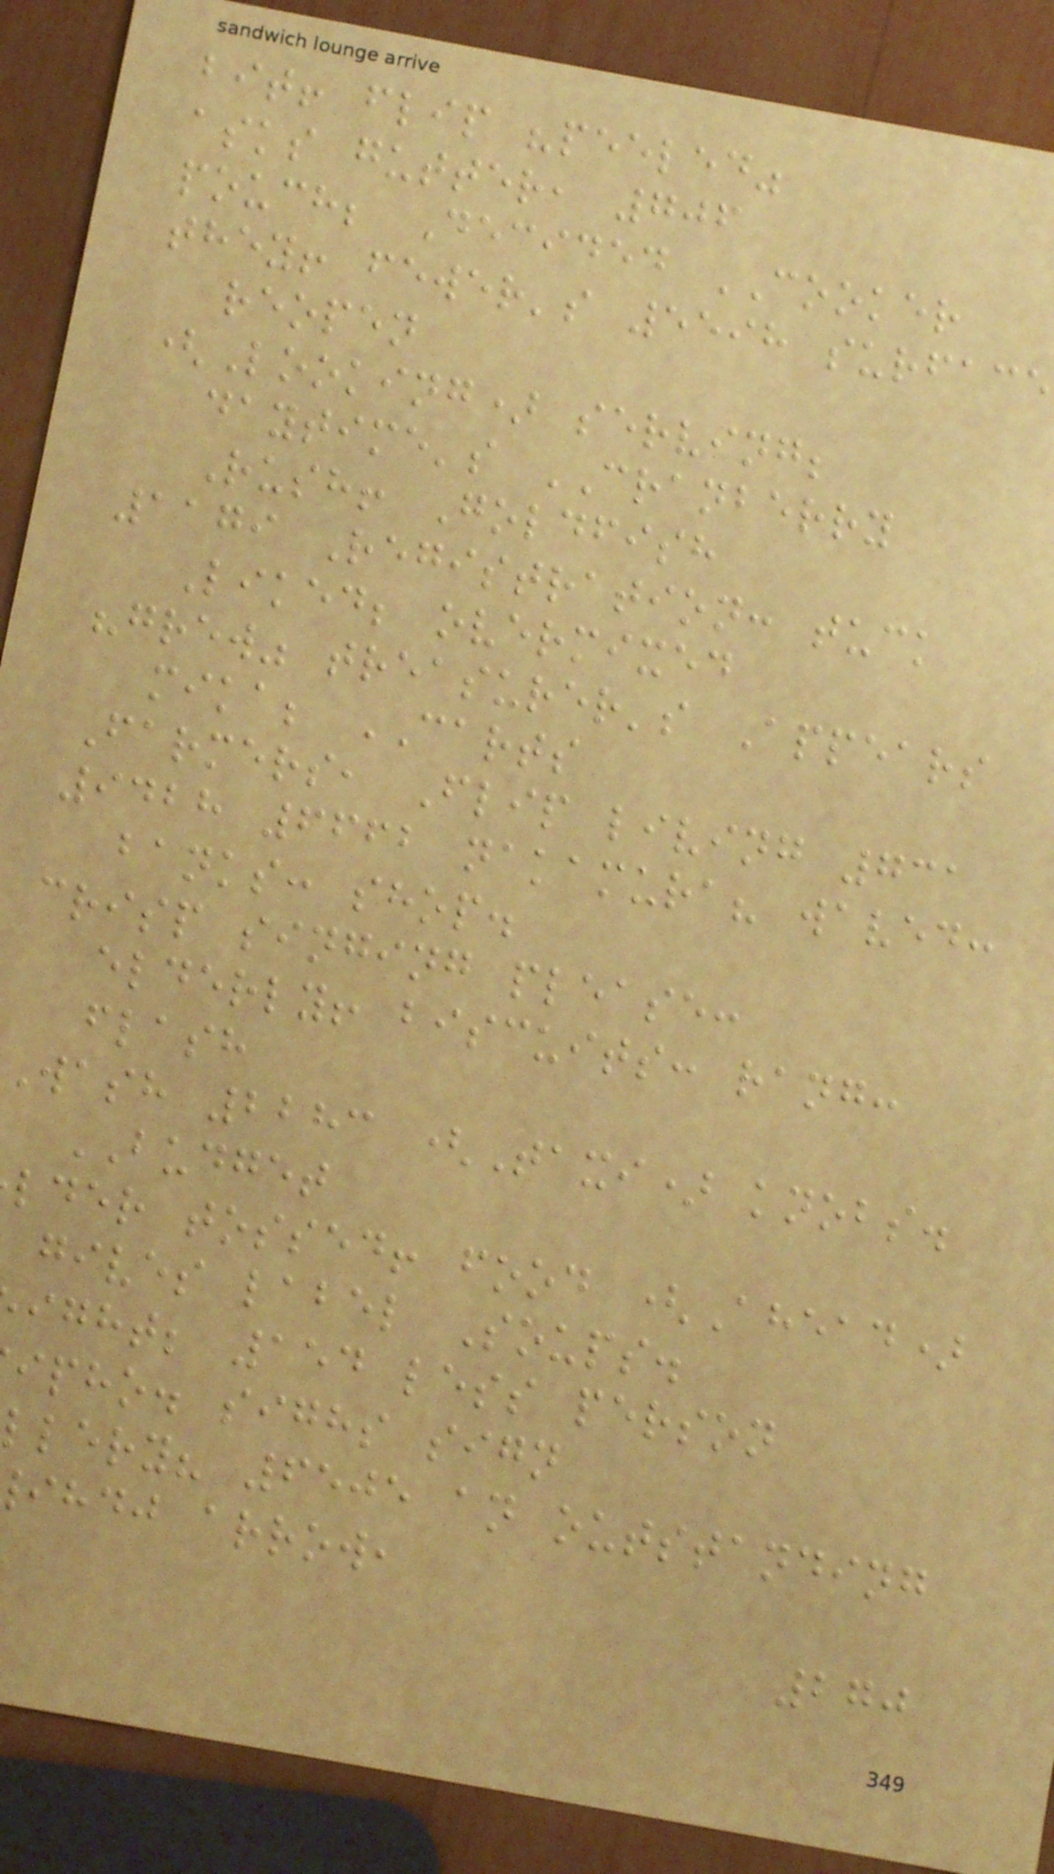bit! flip "peeled"
asks gutter, 706
pouch; Decided COOKER
they! fewer's 5598 surface
reopen
(Looking) serving;
daytime's CRANBERRY
Rush! Goldfish
1179 Registration: tuck
Liked; overmixed
"grew" treasurer's Appears
mika; CARTS
Farmers, Flip living 731
9428 6662 nakamura? waved:
banks: shop.
crisp singing please:
elderly! biscuits: rang:
flash
Wash 2283 (Taxi) knobs.
BUDGET
lder tossed! food (Ahead)
gives label Soups.
ight; 154 less person
ipho. sighs sign
llery? 6505 an outstanding
ihdj arrow,
270
